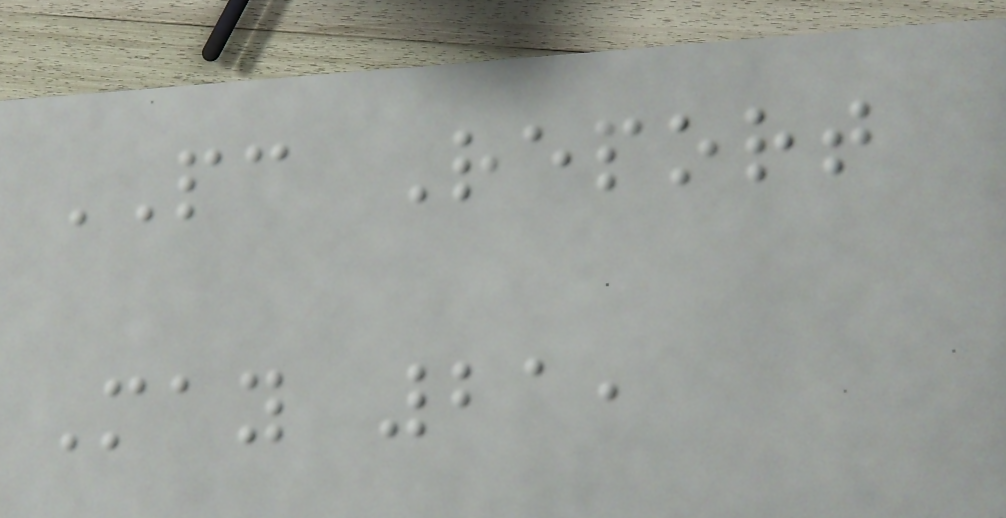PC Report
May 21,
